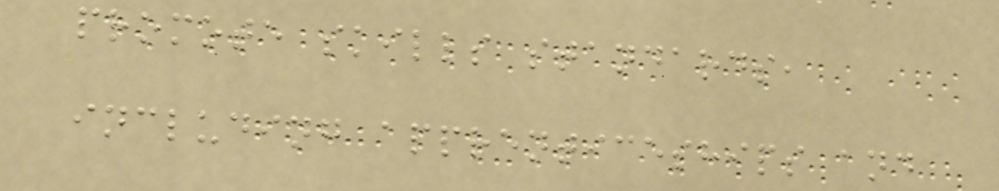promote skills standards,
including apprenticeships and
